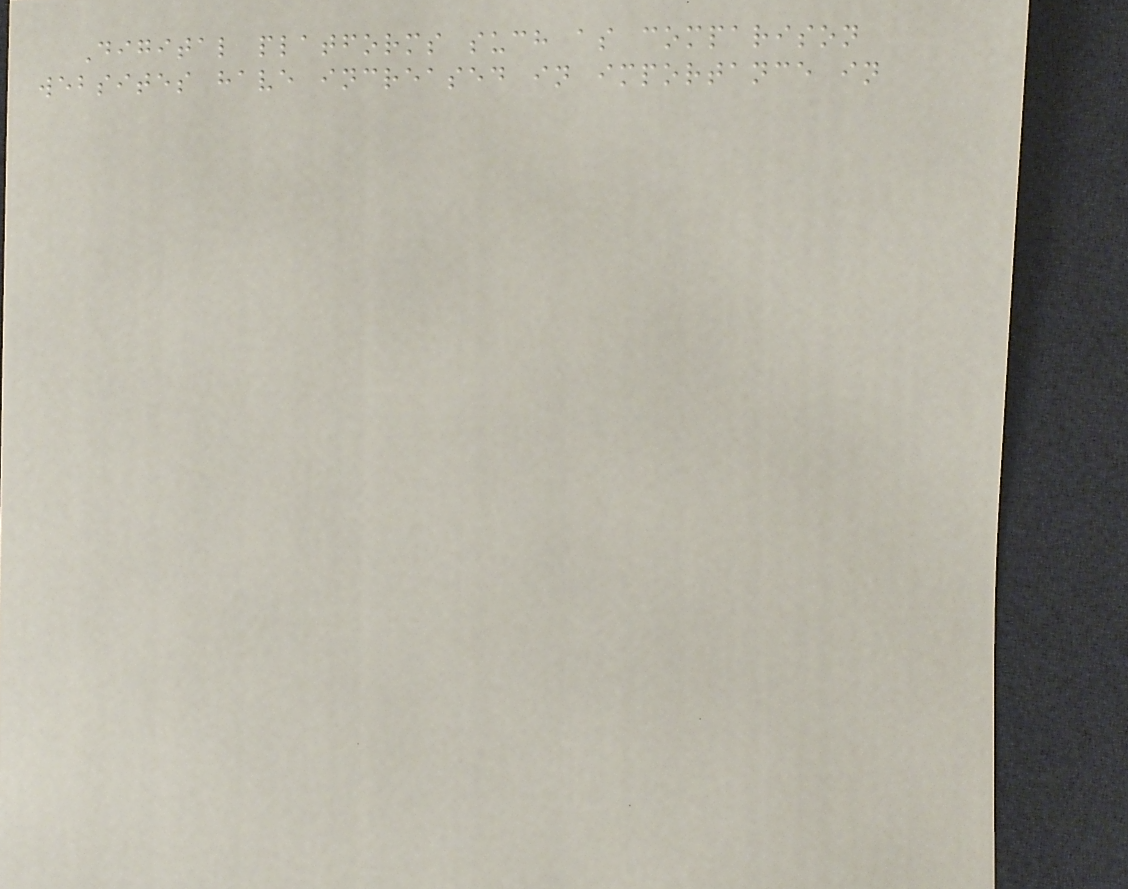Digital platforms such as comparison
websites have increased in importance in
